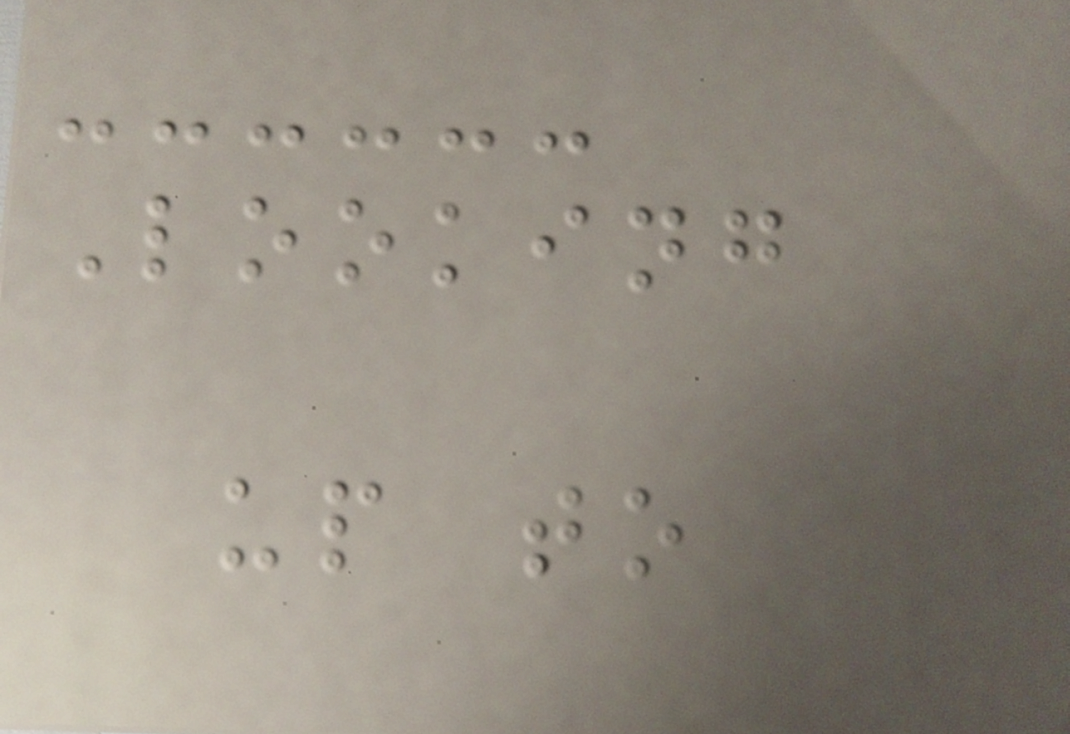Looking
up to
